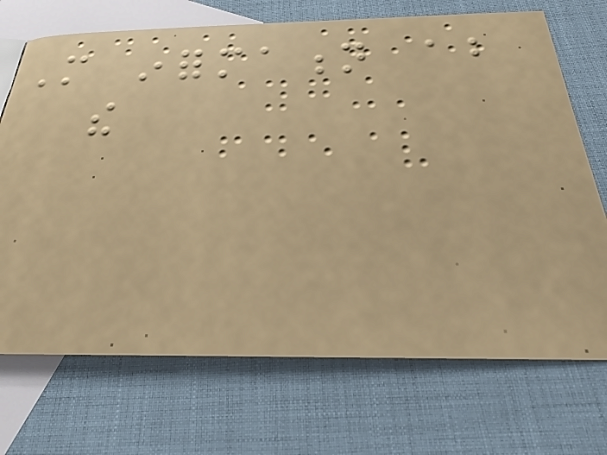More information about
the
